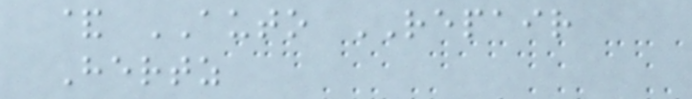& AUTO REPAIR
Hertz
